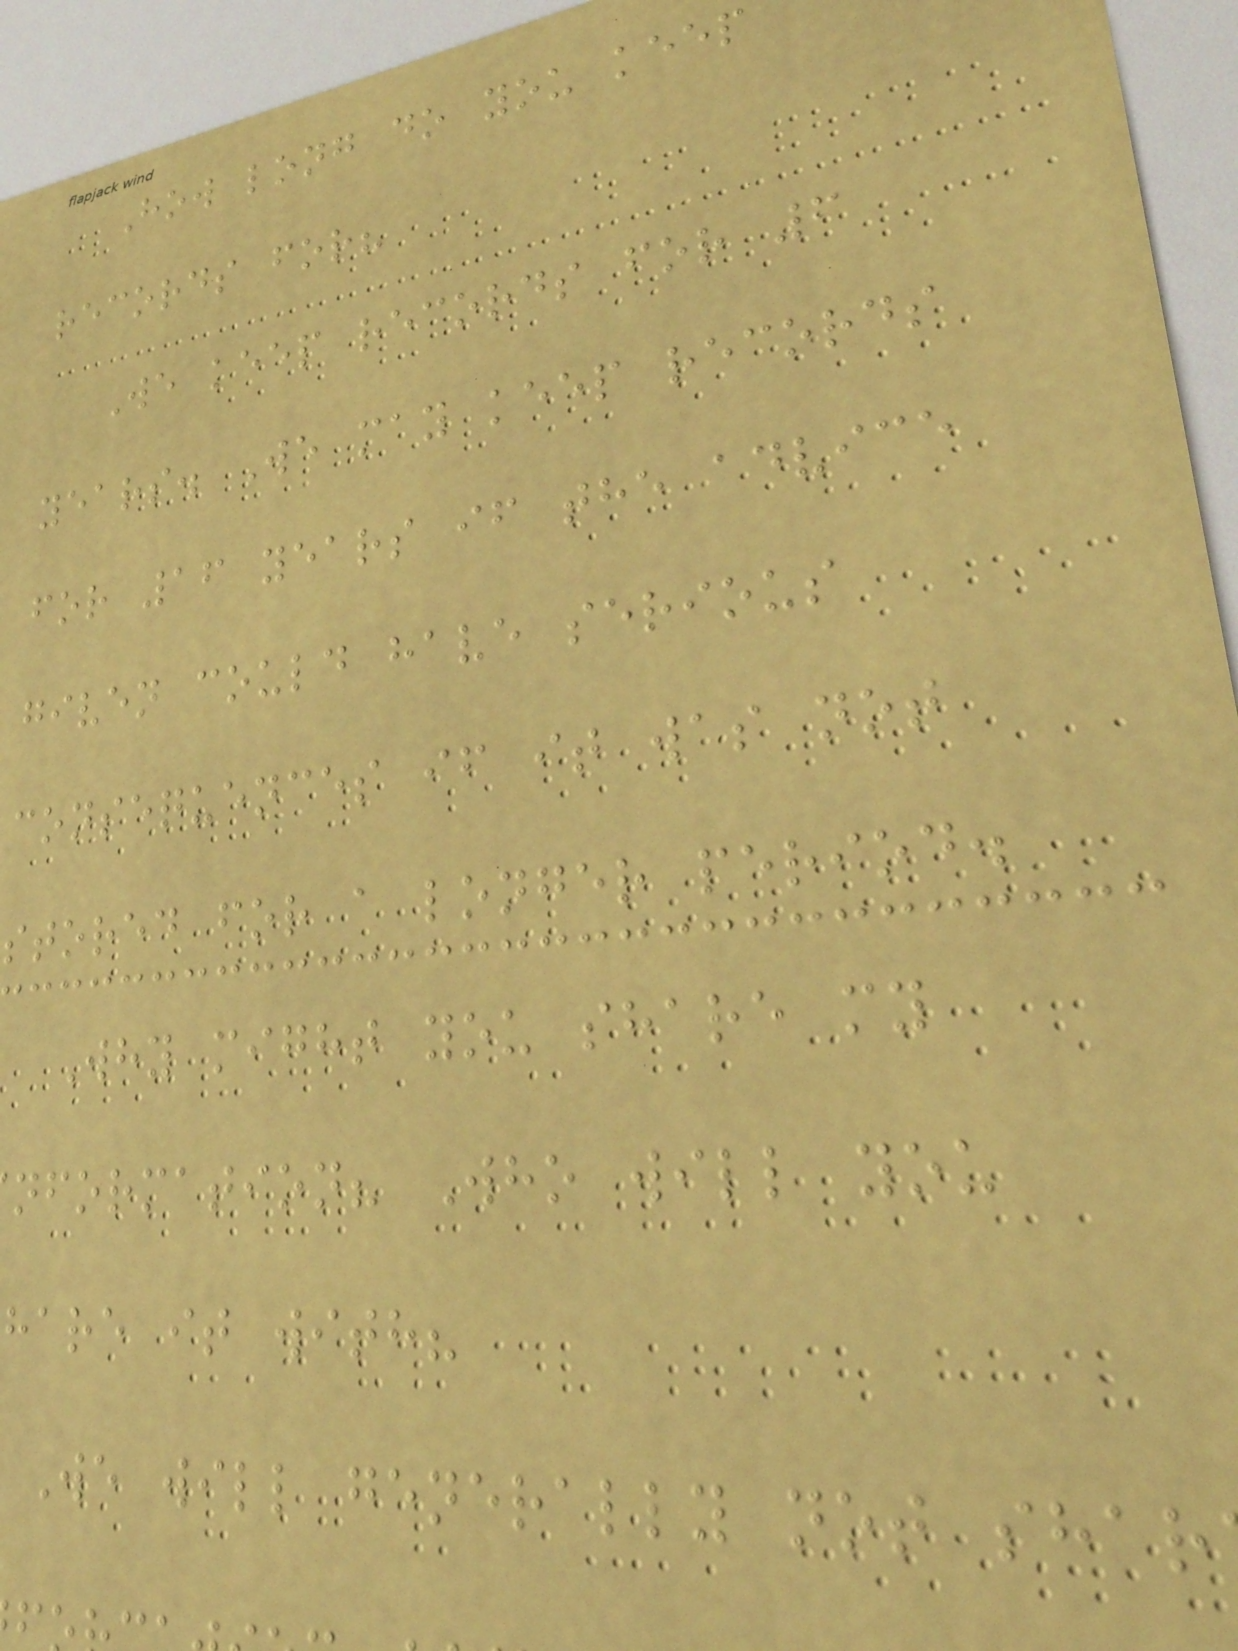How long do you keep
records for?
We keep records for 6
years. We may keep records
for 16 years if the advice
given could have serious
consequences if it was not
stored for a longer period.
Why might you share my
nformation? Who will you
hare it with?
We will generally not shar
